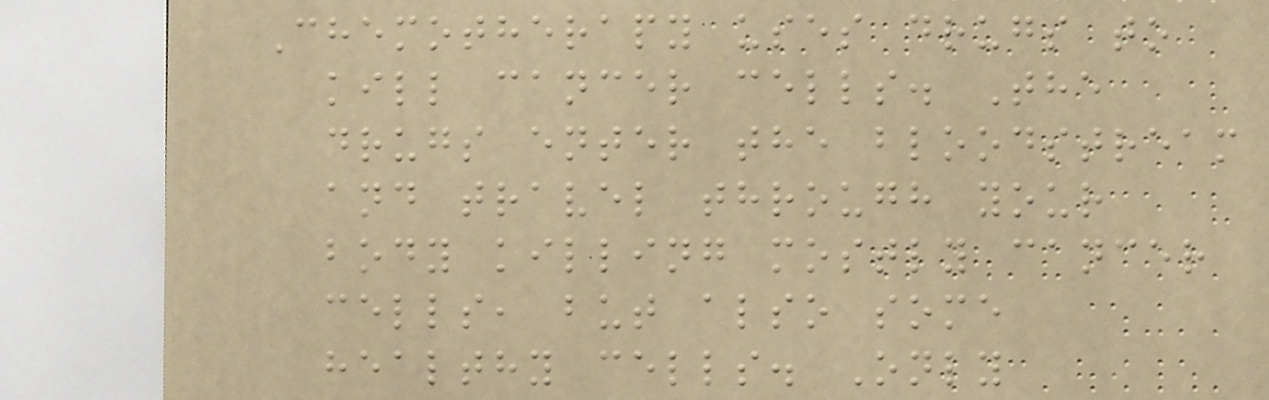Chemotherapy uses drugs to
kill cancer cells. The
drugs enter the bloodstream
and travel through your
body killing mostly cancer
cells, but also some
healthy cells. Only
